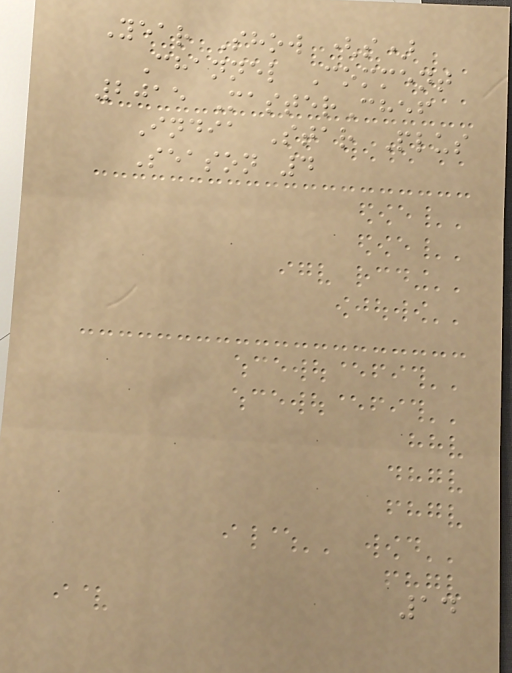Year Show (s)
Channel Comment
2015 MasterChef
India Star Plus
Season 4
14
